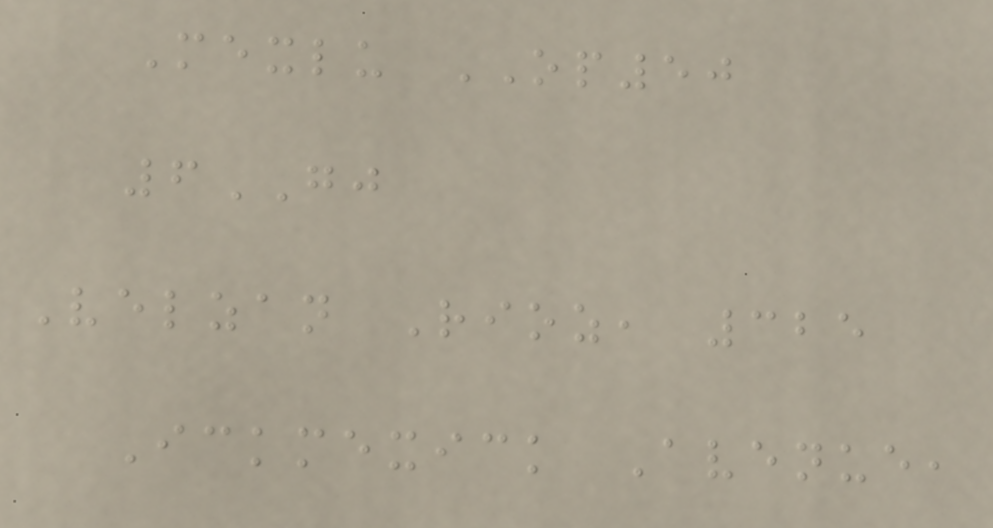Mexlu OP50
6GJ
Velzan Rioz, 325
Ickmexick Avenue,
